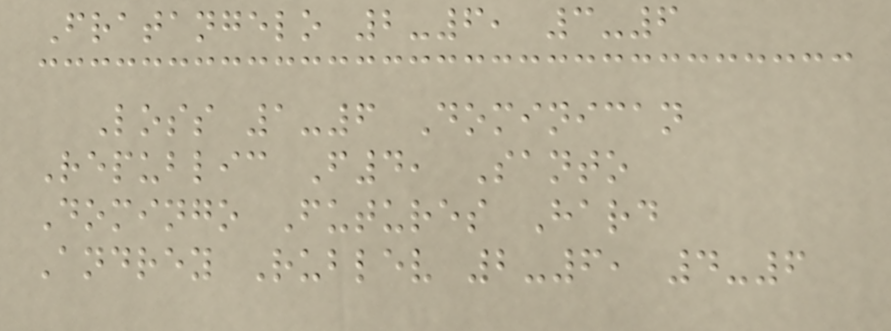Fratangelo 2-6, 3-6
Loss 1-6 Dominican
Republic F4, Santo
Domingo Futures Hard
Andrey Rublev 2-6, 4-6
